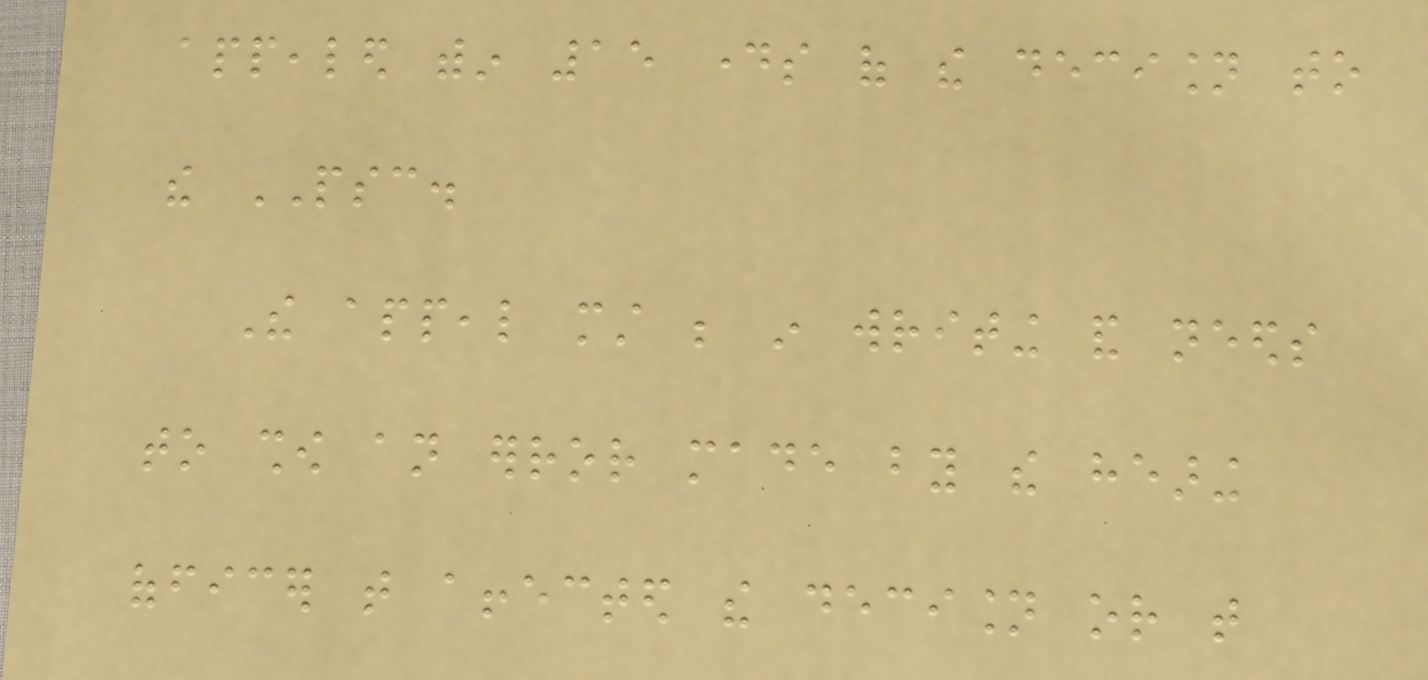appealed within 15 days of the decision to
the PSC.
The appeal must be in writing and needs
to show an error made by the hearing
officer that affected the decision or that
